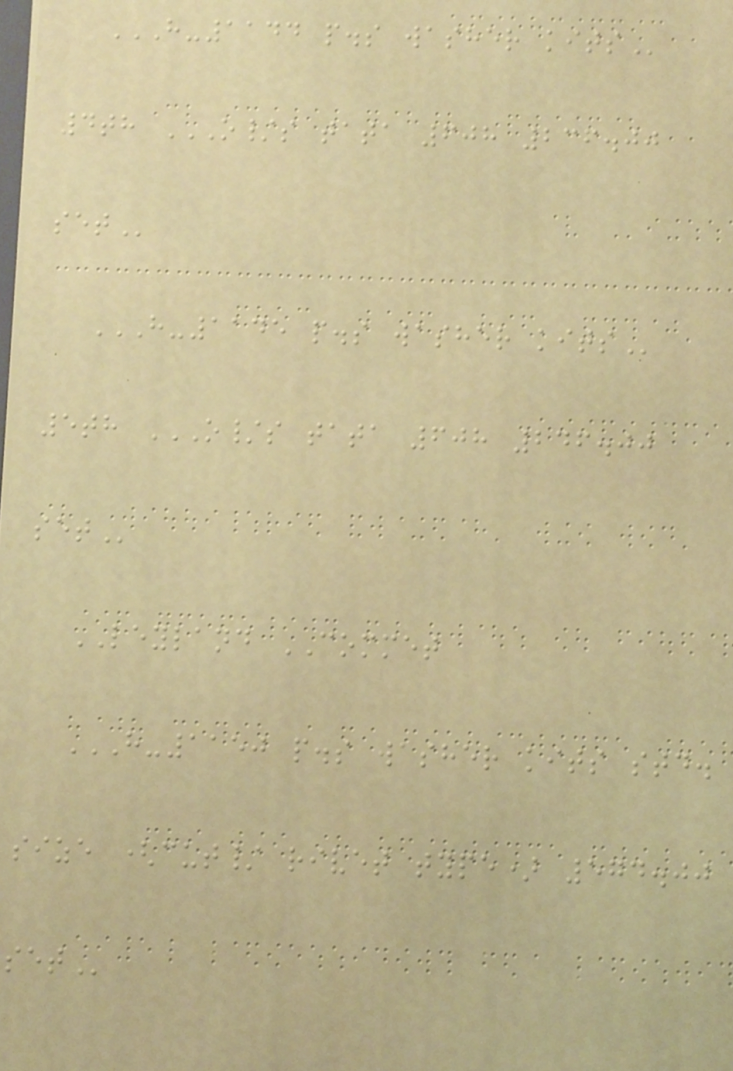H-1144 P.S WASHER KITS
4th O/S TATA 608 236.00
SET
H-1145 P.S WASHER KITS
5th O/S TATA 608 246.00
SET
LEYLAND COMMET
H-1150 P.S WASHER KITS STD.
SIZE (CUT/ RIVET TYPE) 574.00
SET
